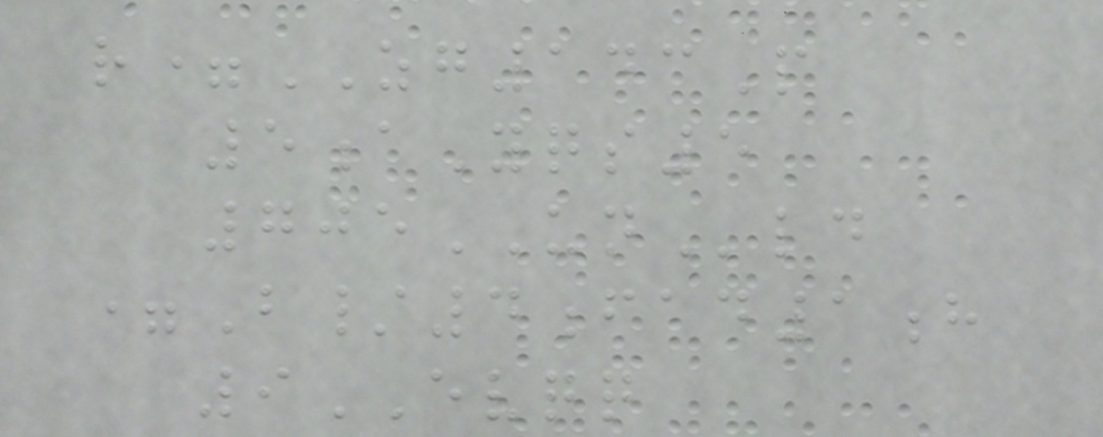r=ZG143P
5aYqs5
705UNld
=B/4fad1h
9EVQQ
